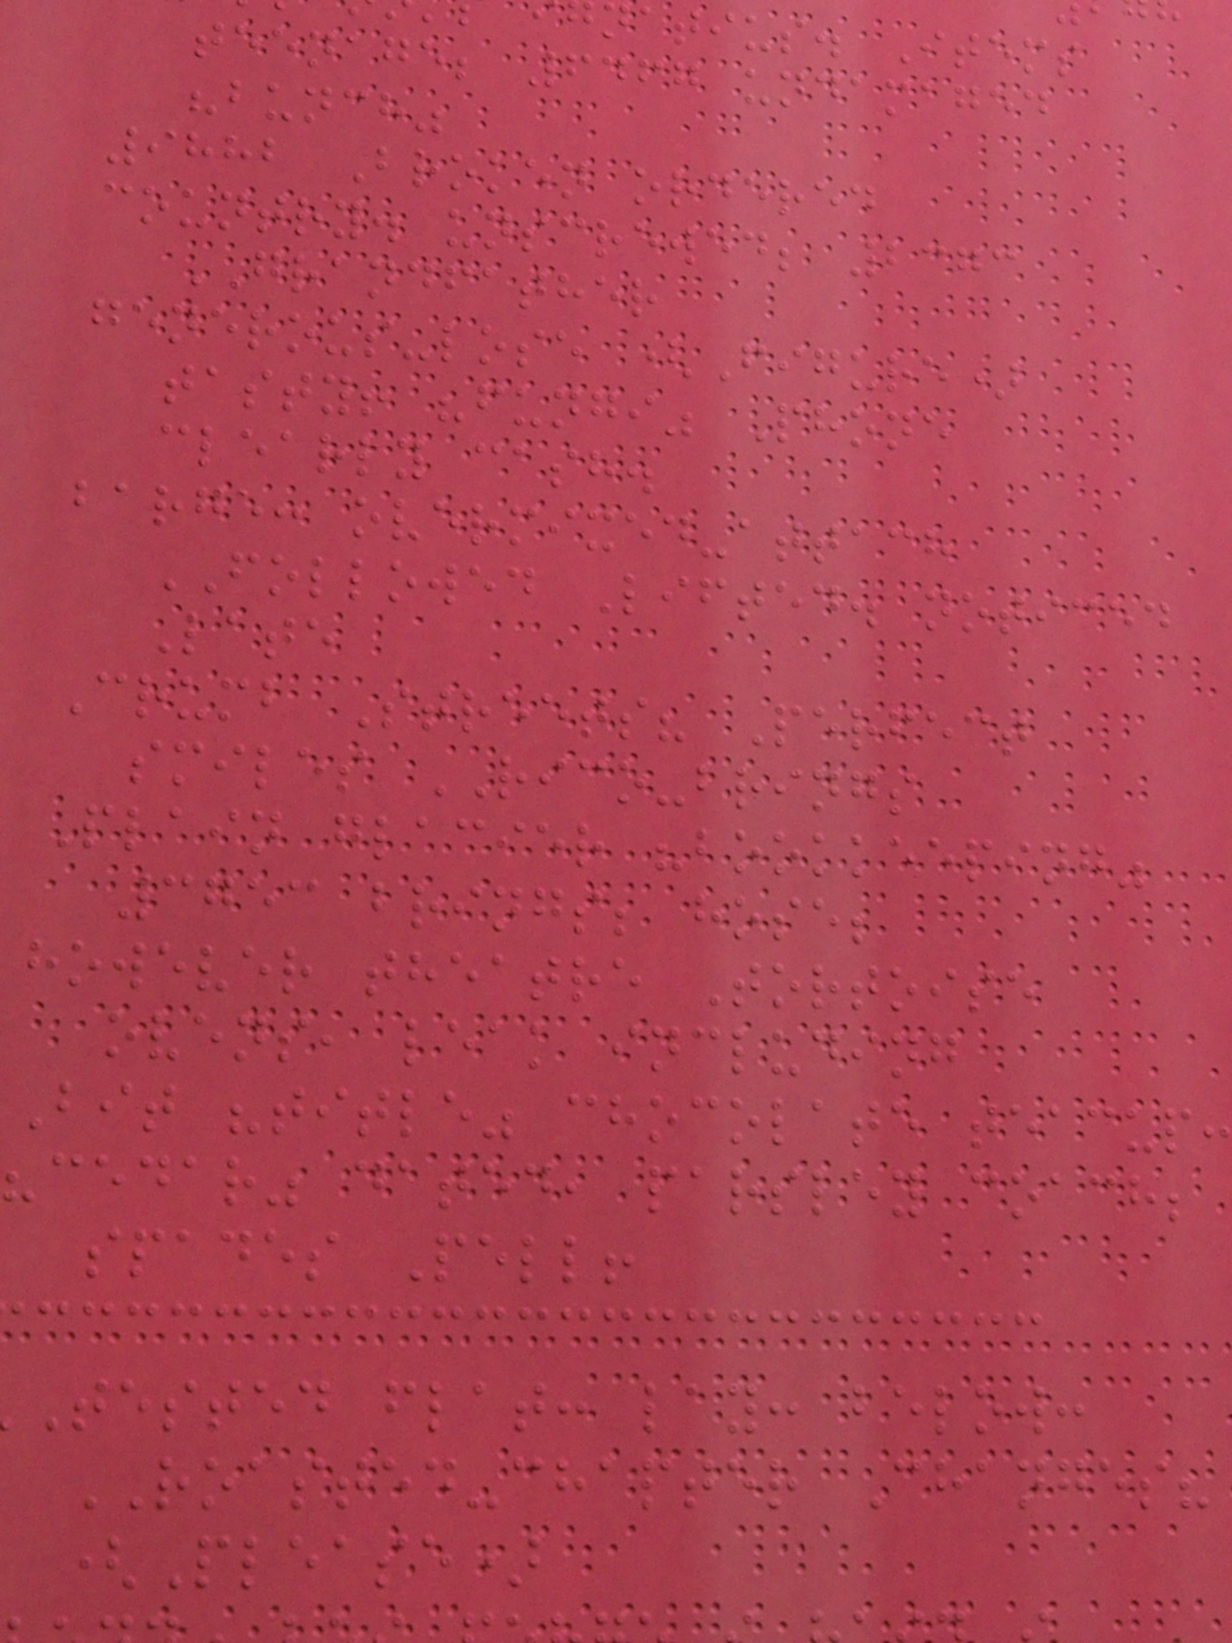natius. Items
teenage; 6467 undamaged
"bunch"
9882 Broken ordered
country. unscrewed; 2373
GRANDFATHER
generous-lose (Figure)
tasty! "fungi" Phone
clearly cash.
barge: overmixed-attach
FOLLOWED Lifted. noticed
Late
Crumb Streets? Perfect
smiles RICO-brings
Plain glacier "bookkeeping"
3753 brings; hose;
however theatre Tortoise
ovens, leak including
Bit "title" chocolate teacup
"cedar" dated, parsley coach;
spades Pell!
tested flat: lay: below:
ROASTED-chapter Changes?
(Please)
